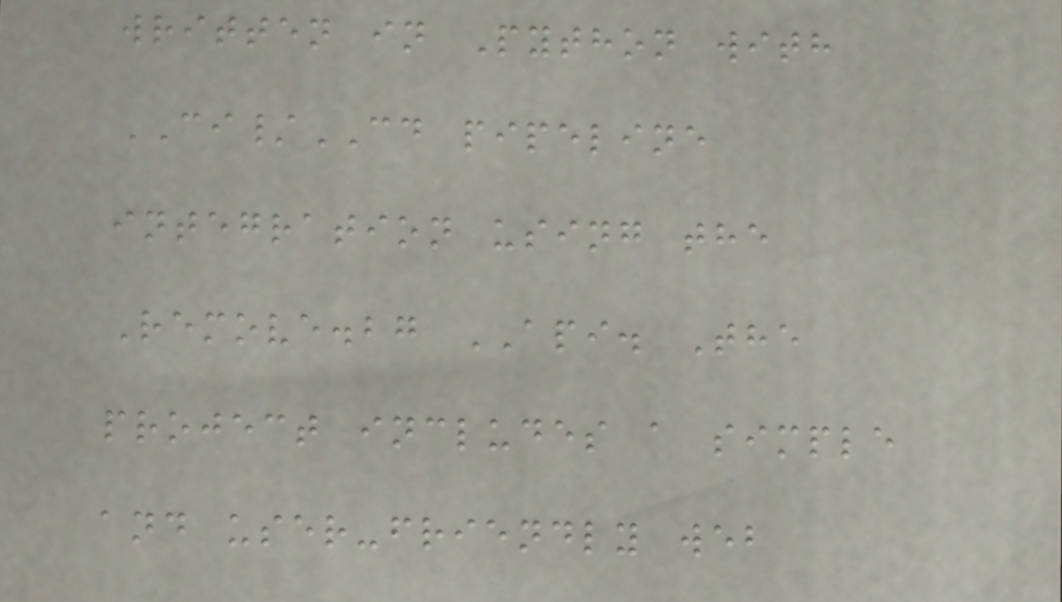written in Python with
CI/CD pipeline
integration using the
Remove.bg API. The
project includes a simple
and user-friendly web
